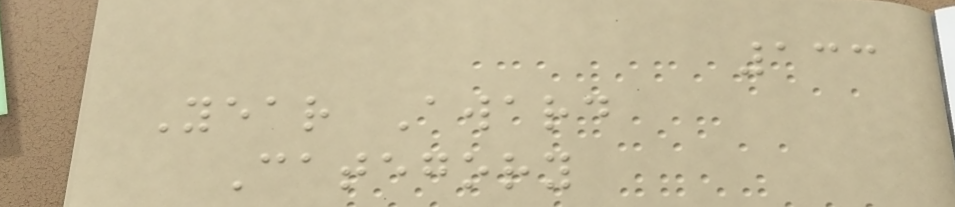133
Year Award
Category
